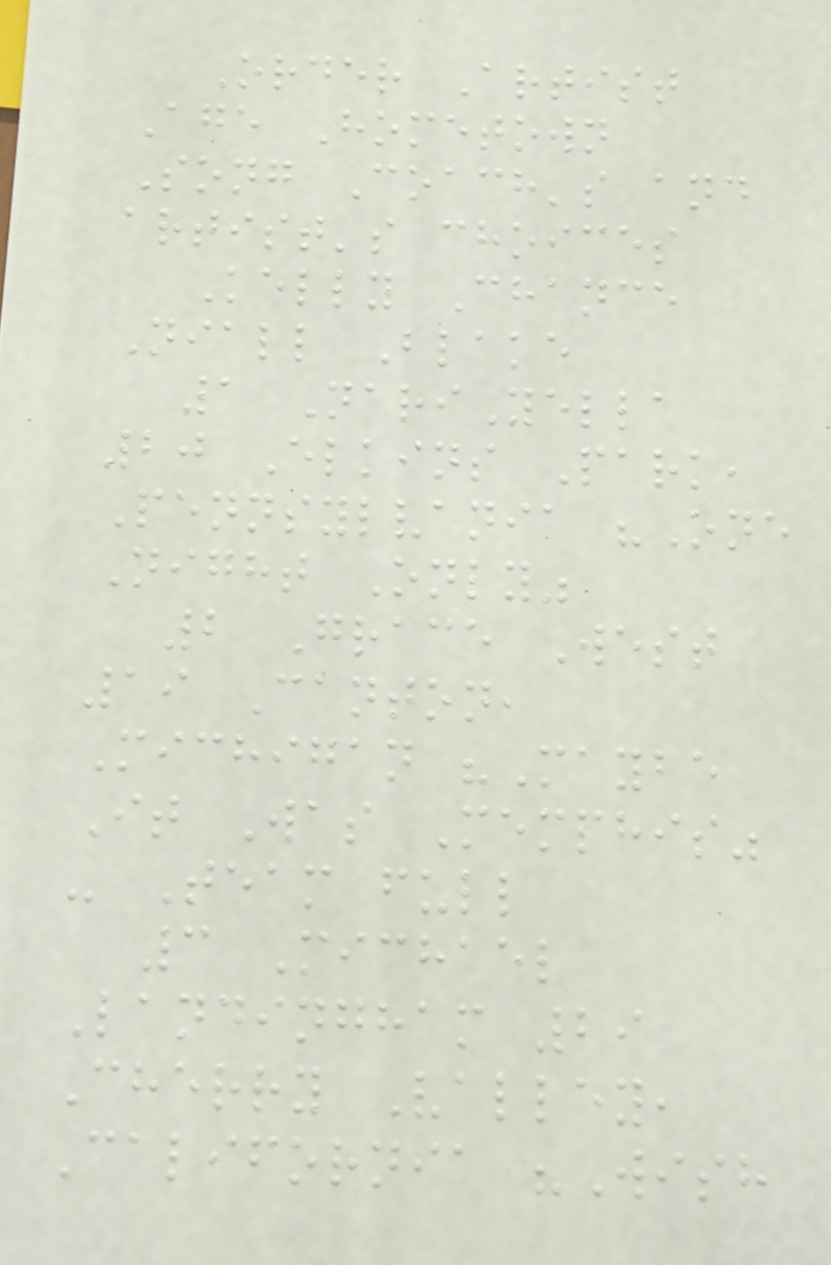Order Artist
Age Hometown
Song Coach's and
artist's choices
Kelly Chance
Niall Blake
1 NariYella
20 Elkins Park,
Pennsylvania "One
Night Only"
2 Grace West
19 Canton,
Michigan "Maybe
It Was Memphis"
- Team full
3 Michael
Landingham 29
Cherry Valley,
California "Wish
